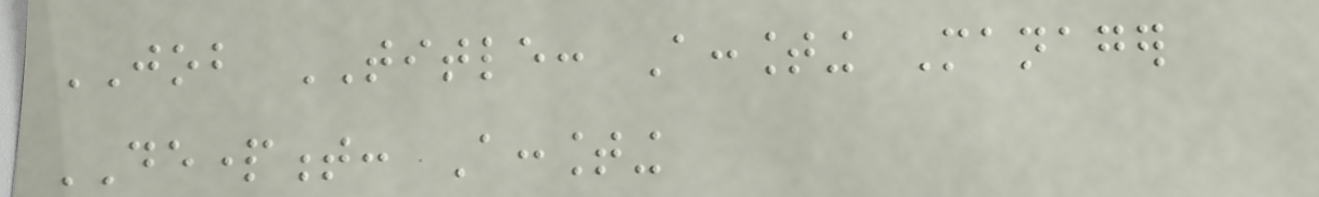JOB TITLE: Accounting Manager
DEPARTMENT: Accounting
